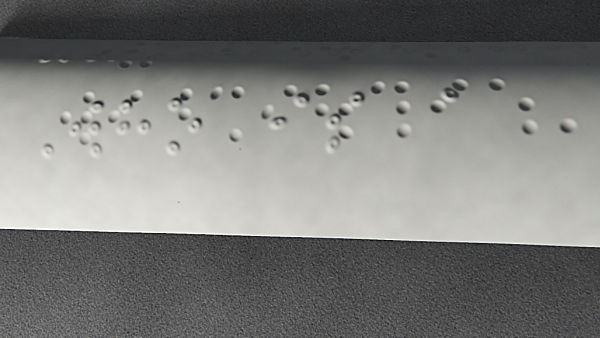Who is a
